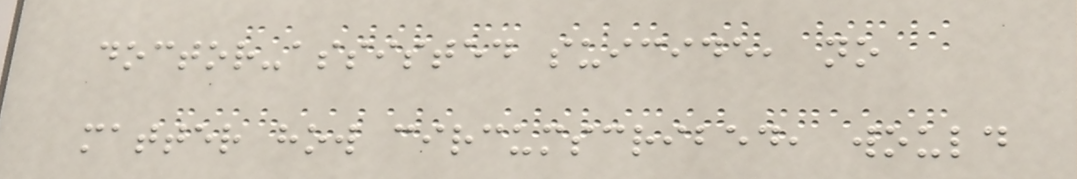doctor-assisted suicide, no
matter how circumscribed, would
